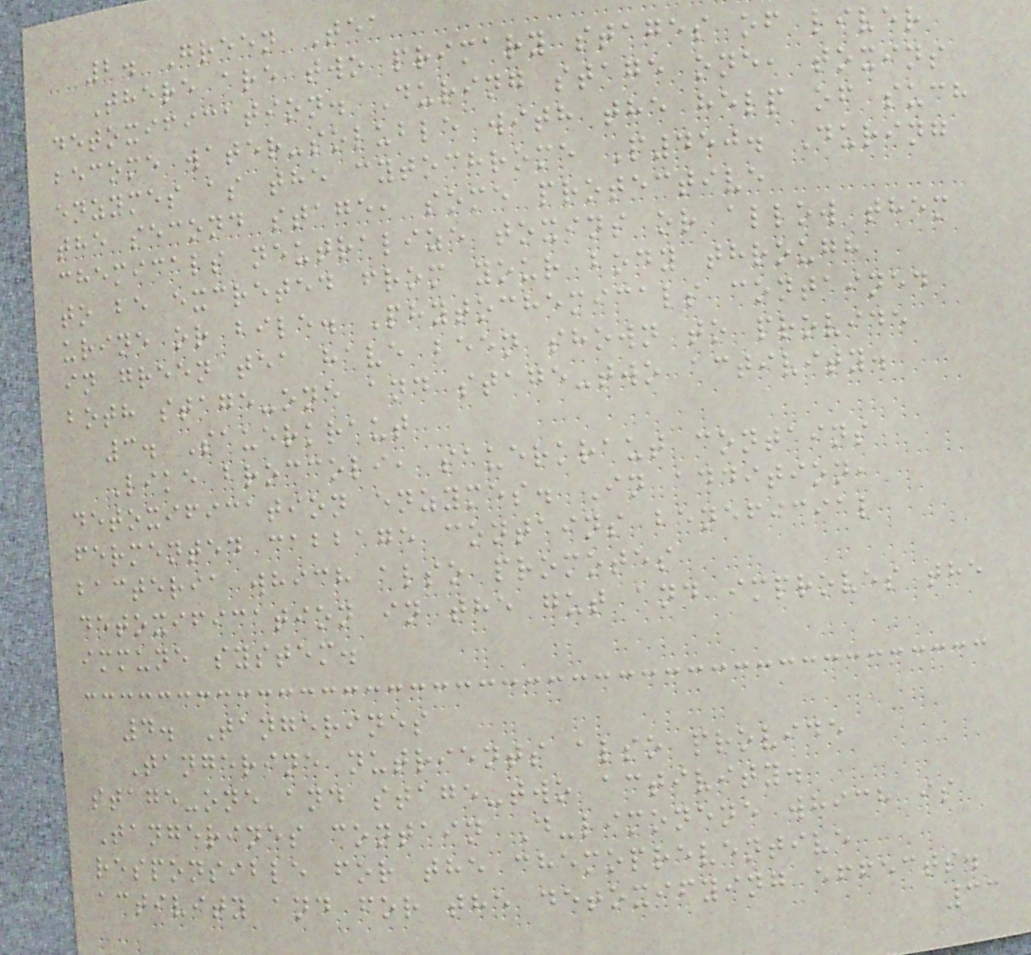2. Green Tea
There are two primary stages of liver
detoxification. During stage one, toxins
become water-soluble with the help of such
enzymes as the cytochrome P450. During
the second stage, some protective
chemicals neutralize toxins or allow them
to be excreted from your body through
urine or bile. Phytochemicals contained
in green tea have been shown to provide
both stage-one and stage-two activity.
3. Sauerkraut
Like broccoli, sauerkraut contains
detoxification enzymes. In addition,
fermented cabbage contains beneficial
bacteria which also promotes
detoxification in the gut and improves the
immune system.
4. Tangerines
Tangerine nutrients also provide
stage-one and stage-two activity.
Tangerines contain D-limonene which is
responsible for the chemopreventive
activity and for the detoxifying effects.
33
